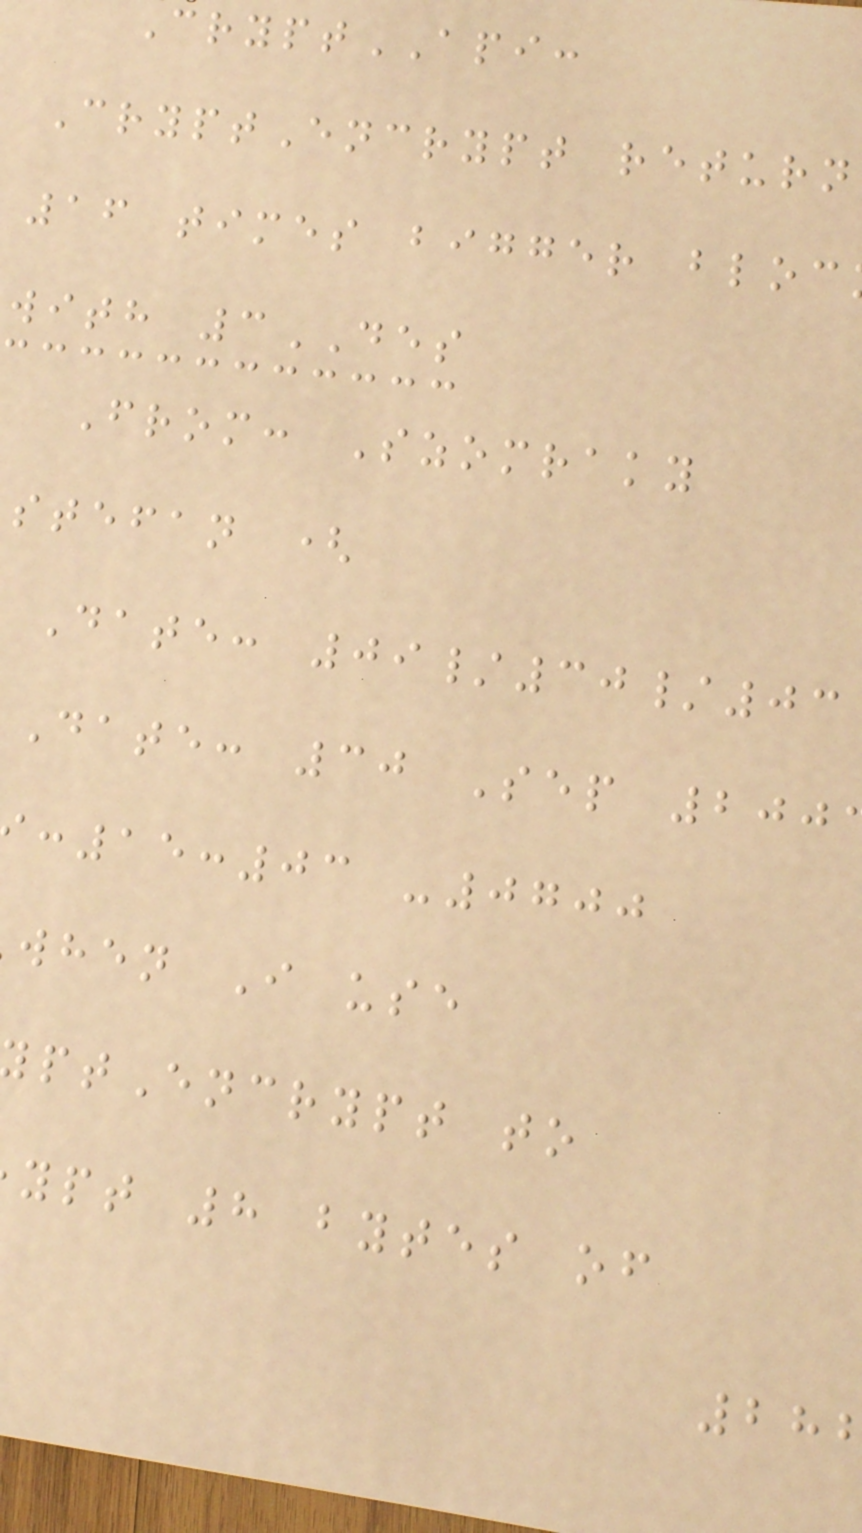CryptAPI:
CryptEncrypt return
16 times bigger bloc
with 3DES
From: Szomraky
stefan (
Date: 09/30/03
Date: 30 Sep 200
:15:03 -0700
when I use
ptEncrypt to
ypt 8 bytes of
